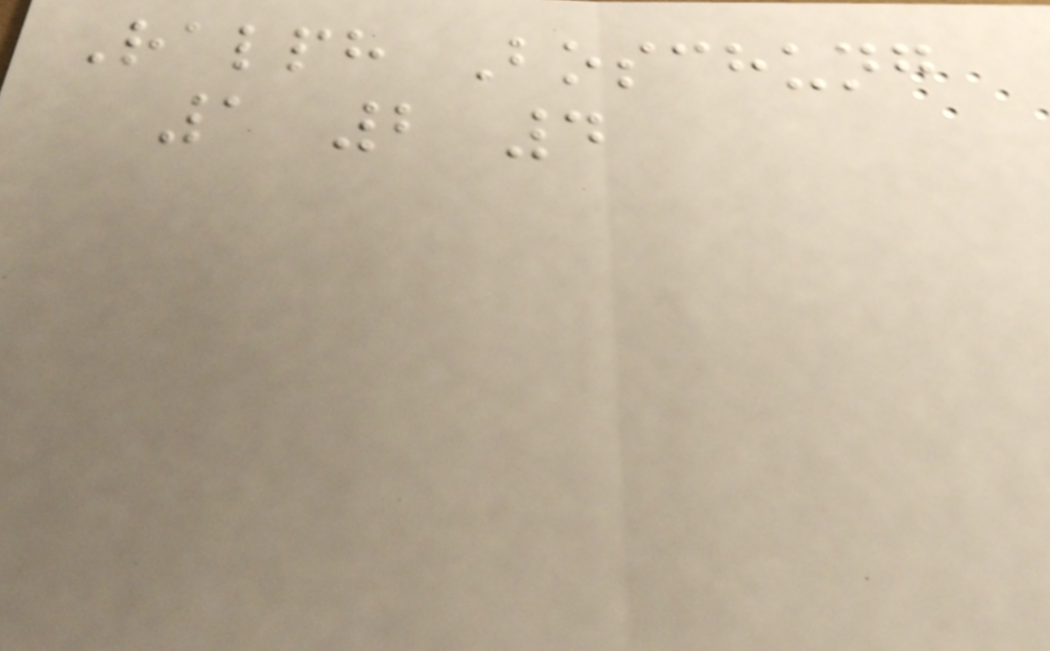Ralph Boschung
1 2 4
